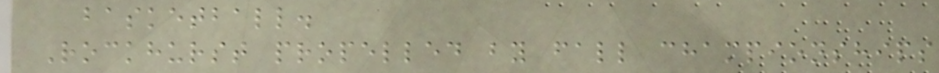basketball.
Rockhurst propelled by fall championships
